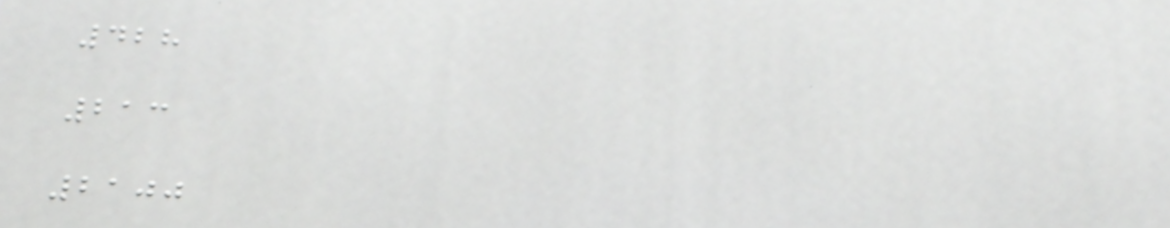428
213
2100
